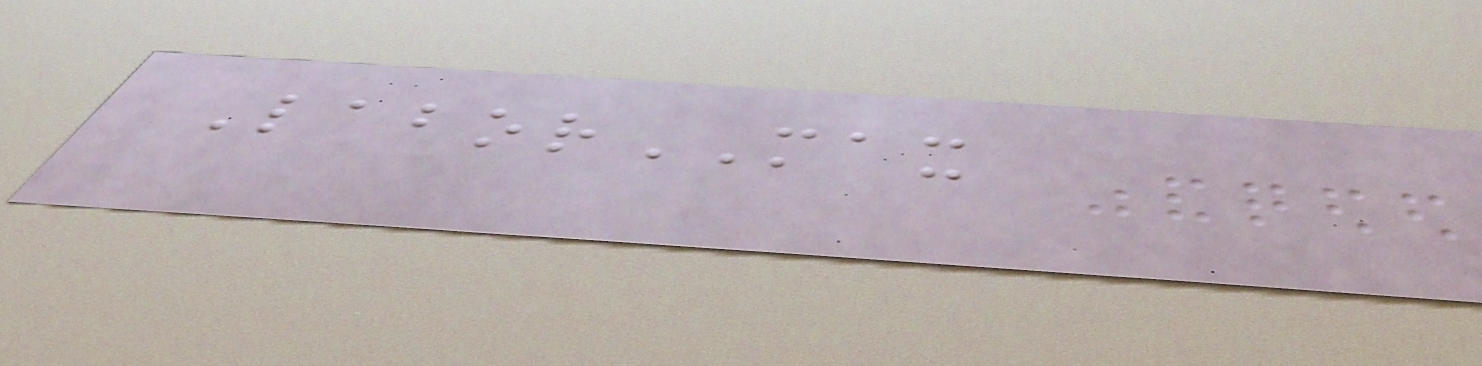LaborMAX
